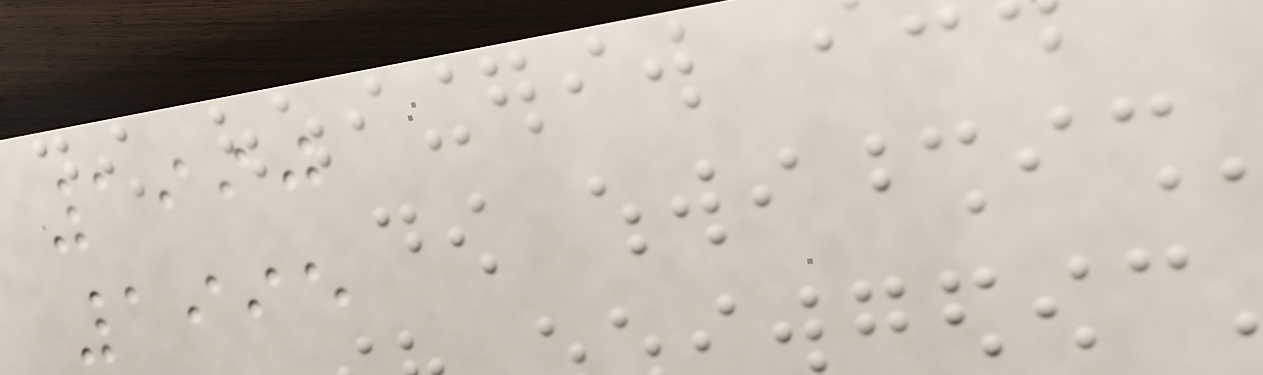1990
1995
